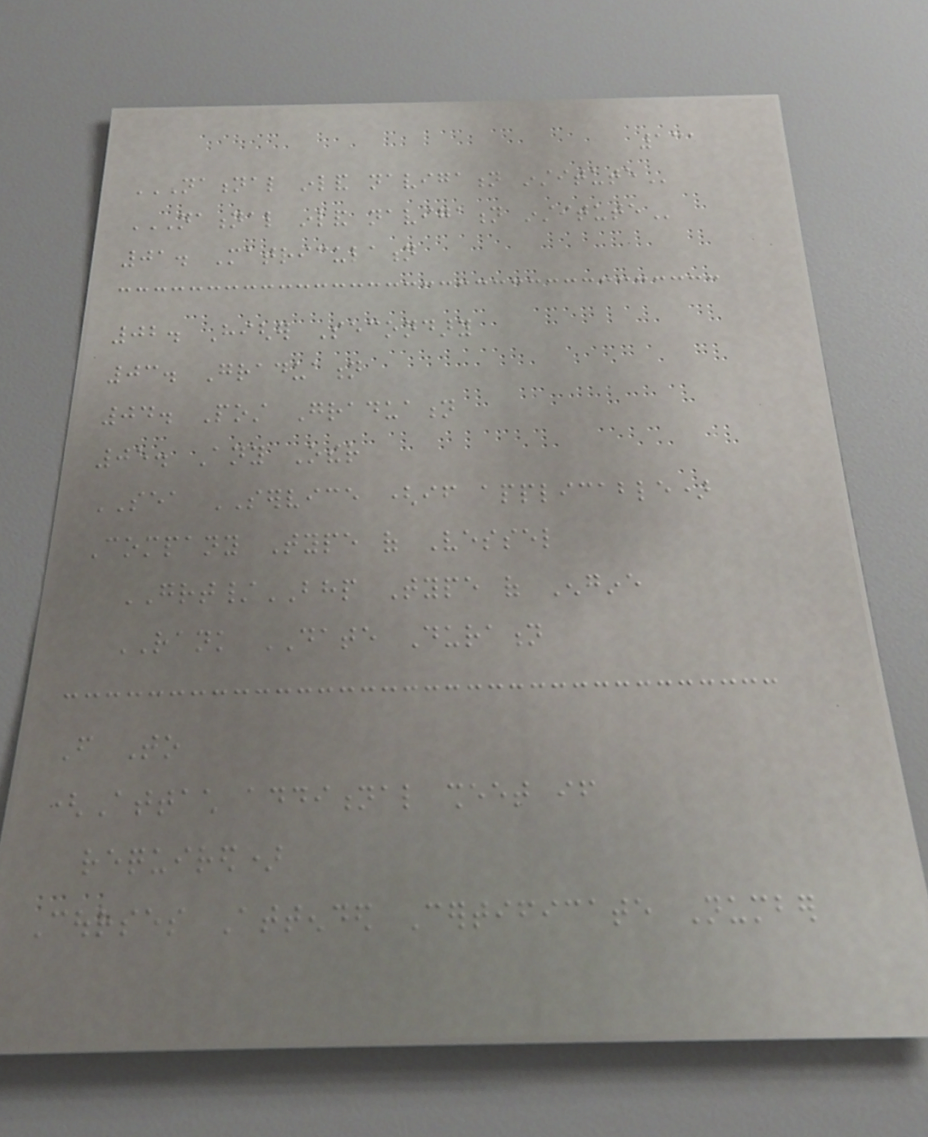131
NATIONAL INLAND NAVIGATION INSTITUTE
NATIONAL INLAND NAVIGATION INSTITUTE
01. Matriculation
02. Higher Secondary
03. Graduation
04. Post Graduation
05. Any Other
SEA SERVICE (if applicable)
Company Type of Vessel
GRT/BHP Type of Engine
RANK DATE Duration
From To
(Attach additional sheet if
required)
Courses Attended Certificate Number
